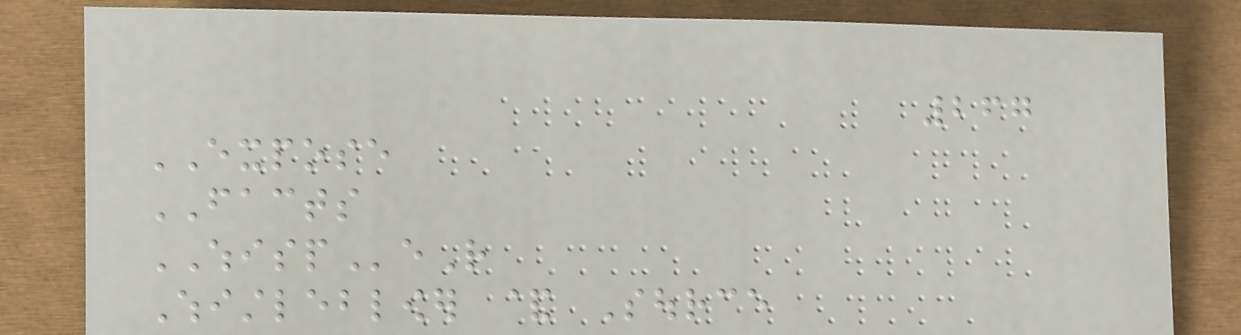267
EXPOSE
FACTS
WHISPeR
Whistleblower & Source
